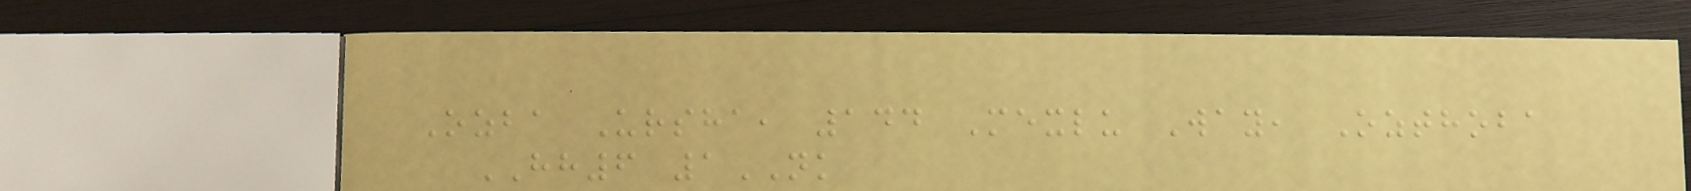Ozba Ursha, 144 Mexlu Way, Ozthoba
HH6 1NK
